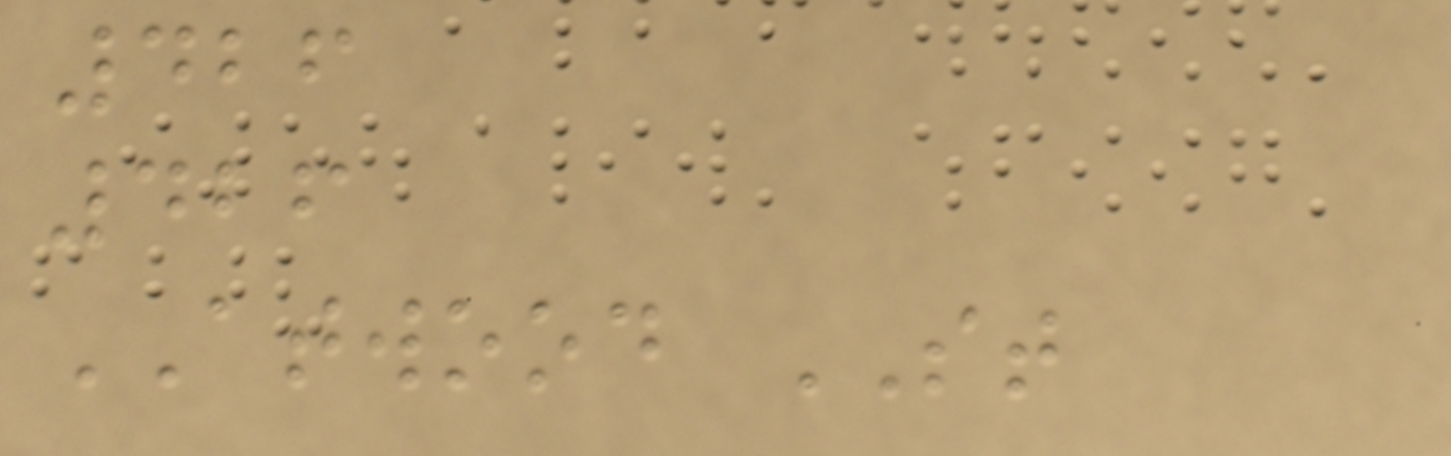426
426
ATWOOD ST
